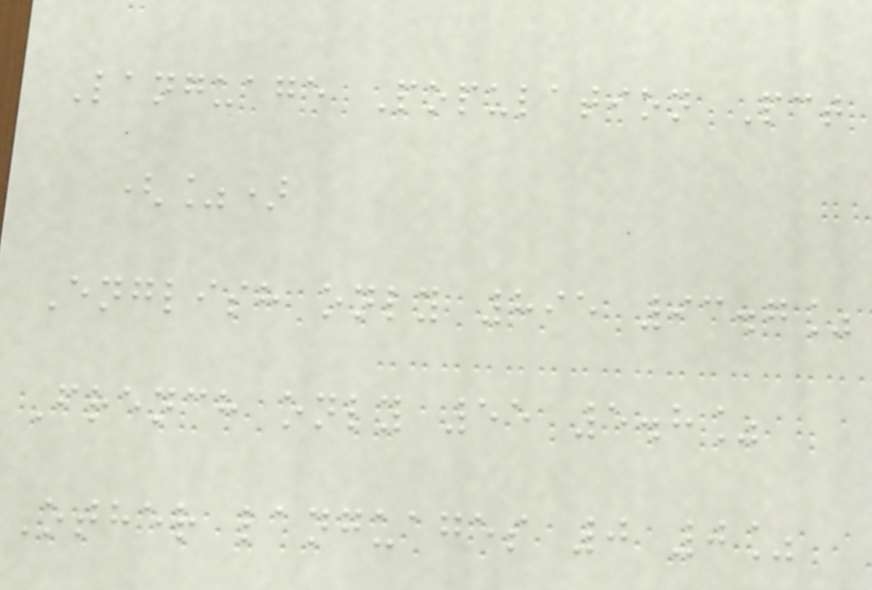Language Population Pct
(%)
English only 895 93.7%
French only 55 5.8%
Other languages 0 0%
